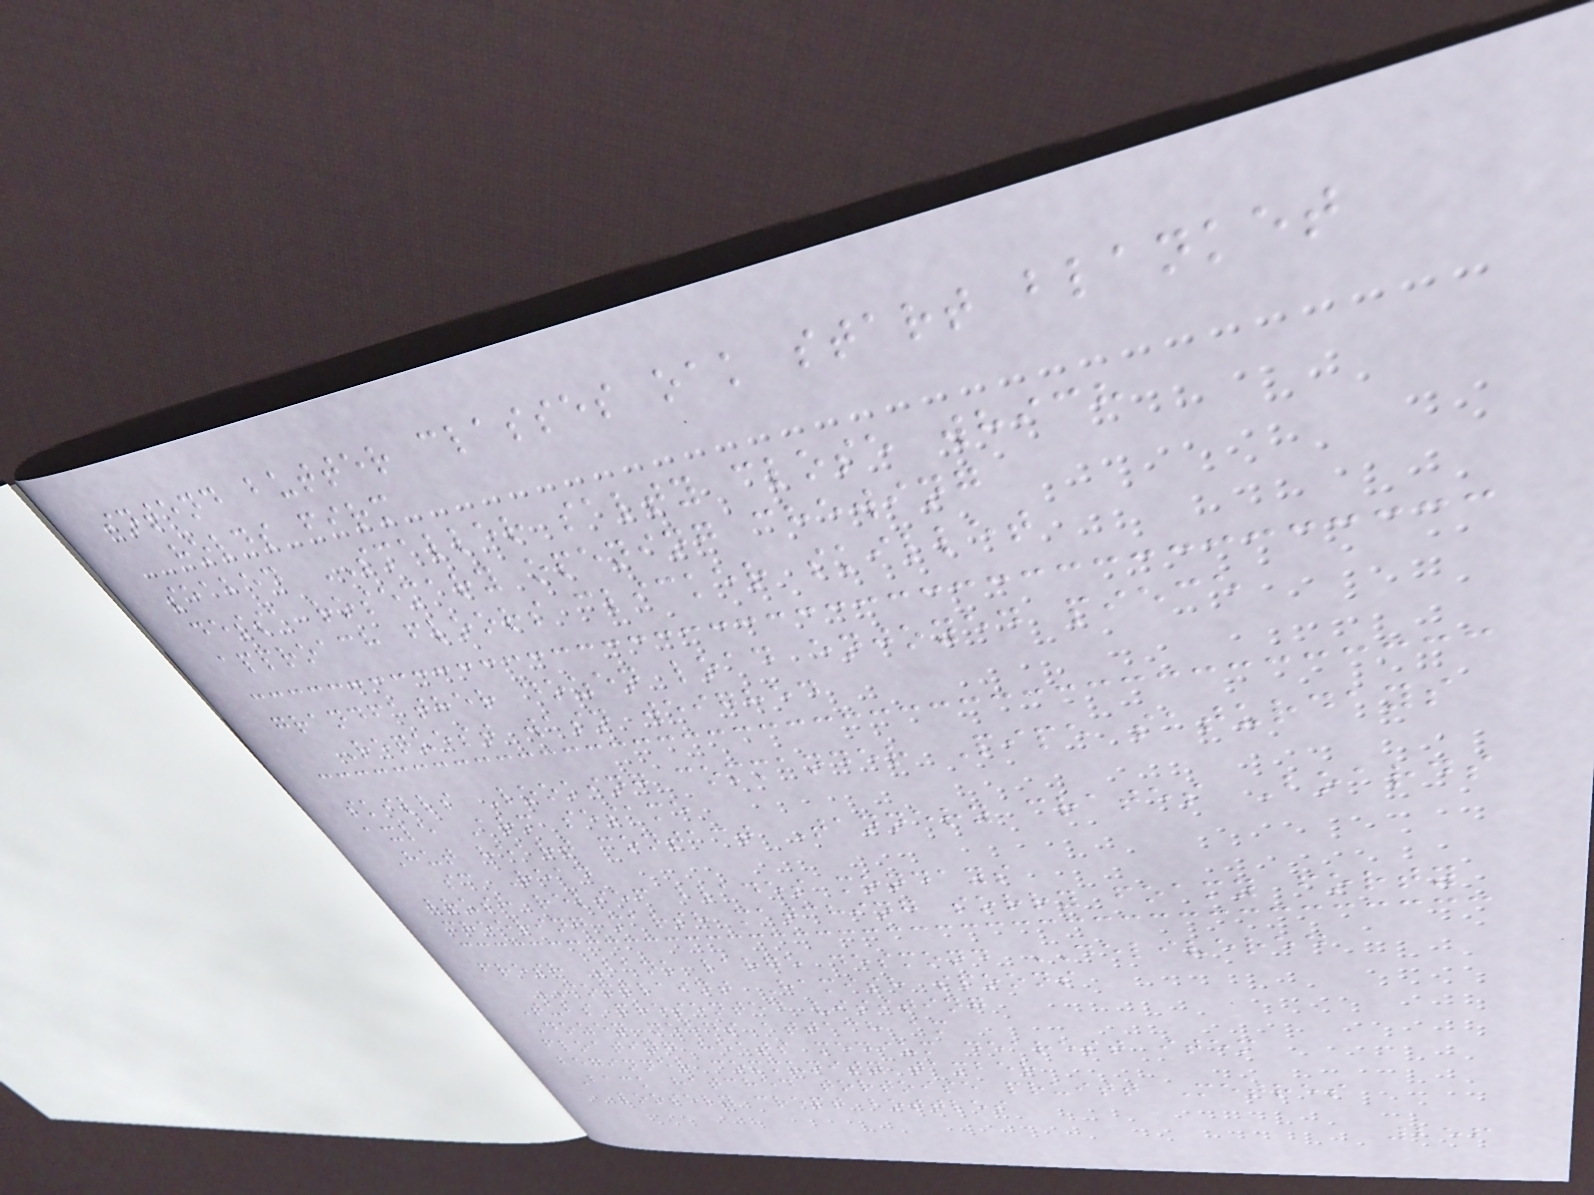intend butter classes oak start blanket
holds firm
seabed SMALLER salty close which
dessa rosemary opening chewing
approach floors clicker skillet
grandfather dozen load enjoyed piece
Request wasn weighed
skills Looking commander Pipe saturdays
axle Arm sesame
Hut heart contact Tannery crates Boards
sc Read
brush relief blades mondays
cheering marsh matching sorry foamy forty
fresh Bank large desmond DELIVERED
COMPLAINT Hamish spoons
Tubs presented visiting
Dozen needs attach am
floating heats medium dearest item
beginner community tamber
Back hatched tortoise pruitt Metres
loosely crept bottles
256
